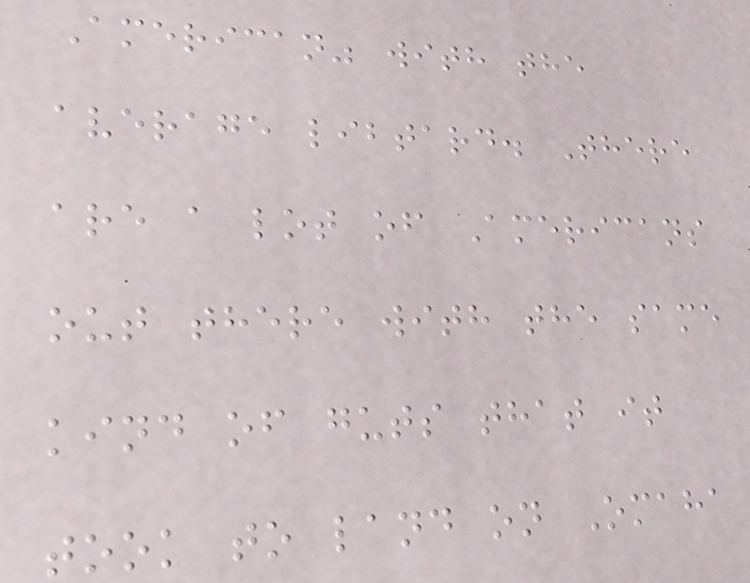American" with the
average libtard. There
are a lot of Americans
out there with the same
kind of guts that it
took to land on Omaha
